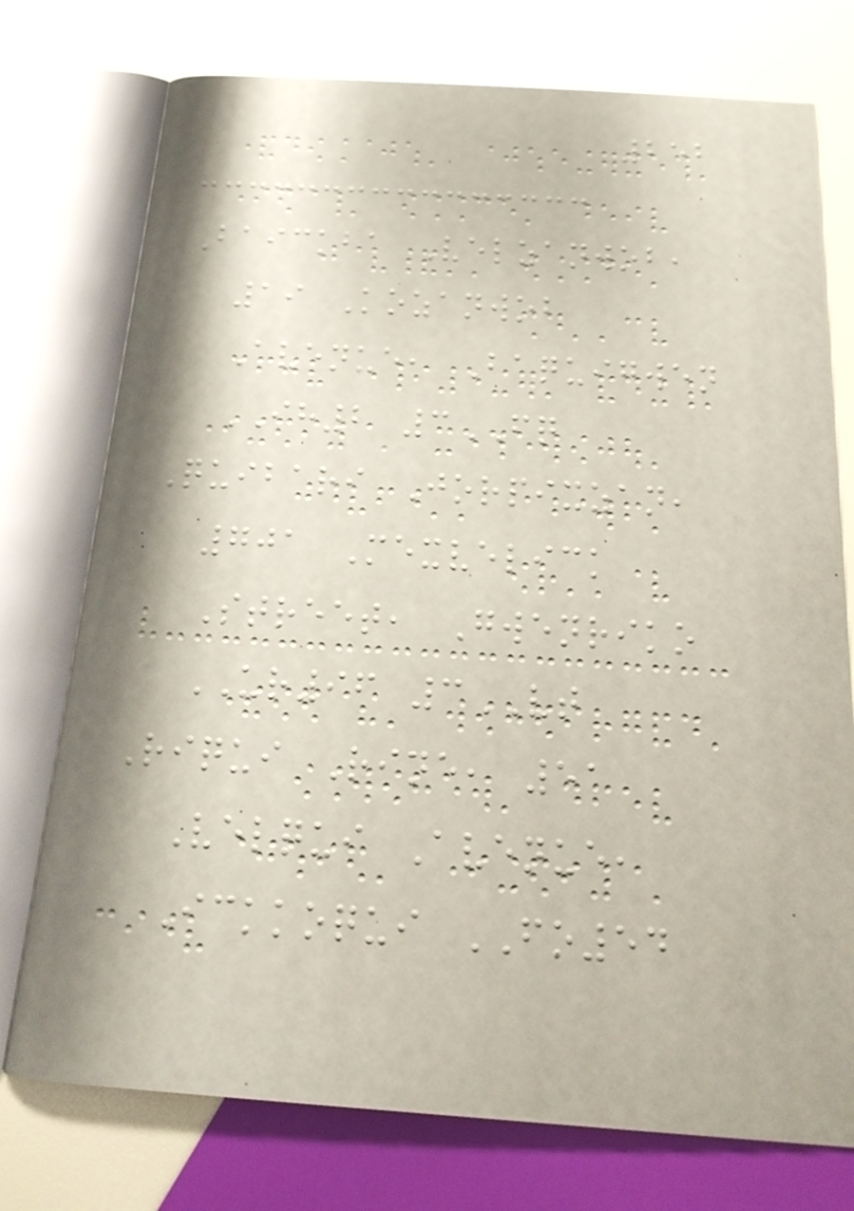252
Baickba Velzanwob,
19 Kozanwob
Avenue, Baquigwen
IH2 3FQ
Quibari Jorpixzan,
701 Mexvelick
Street, Gwenriko
UR96 3VT
Riqui Rine, 51
Velqui Avenue,
Ickkoqui FO54
